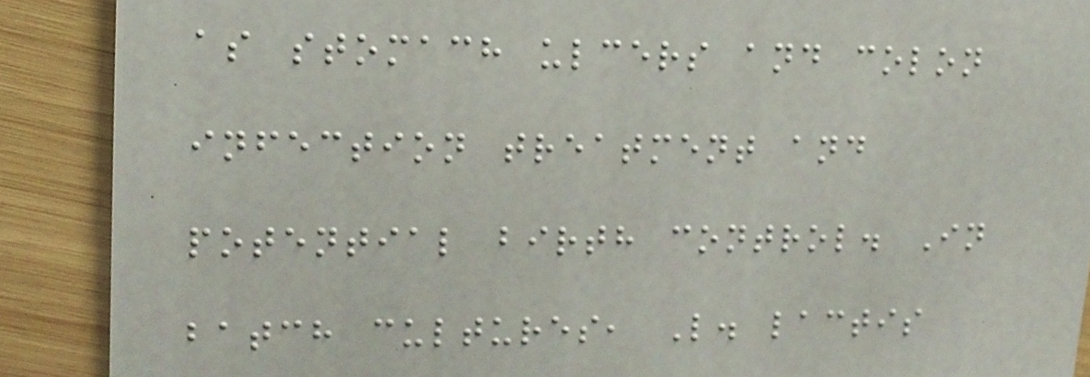as stomach ulcers and colon
infection treatment and
potential birth control. In
batch cultures, L. lactis
